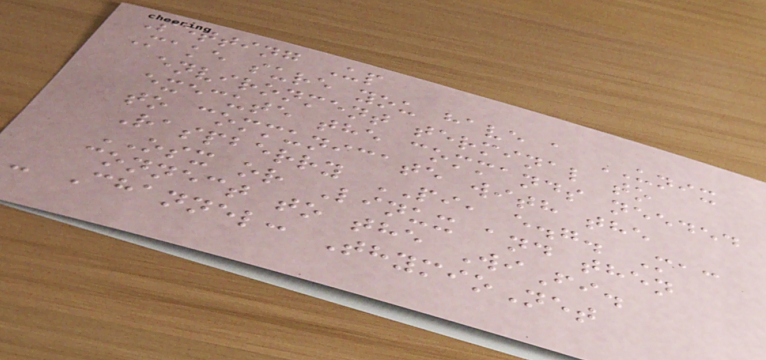Setting Up
Make sure you have a UNIX
environment terminal to
execute the commands needed
to communicate with the
Raspberry PI, e.g. Mac
OSX or Linux and then
connect to the WiFi.
- Channel: ThymioNet
